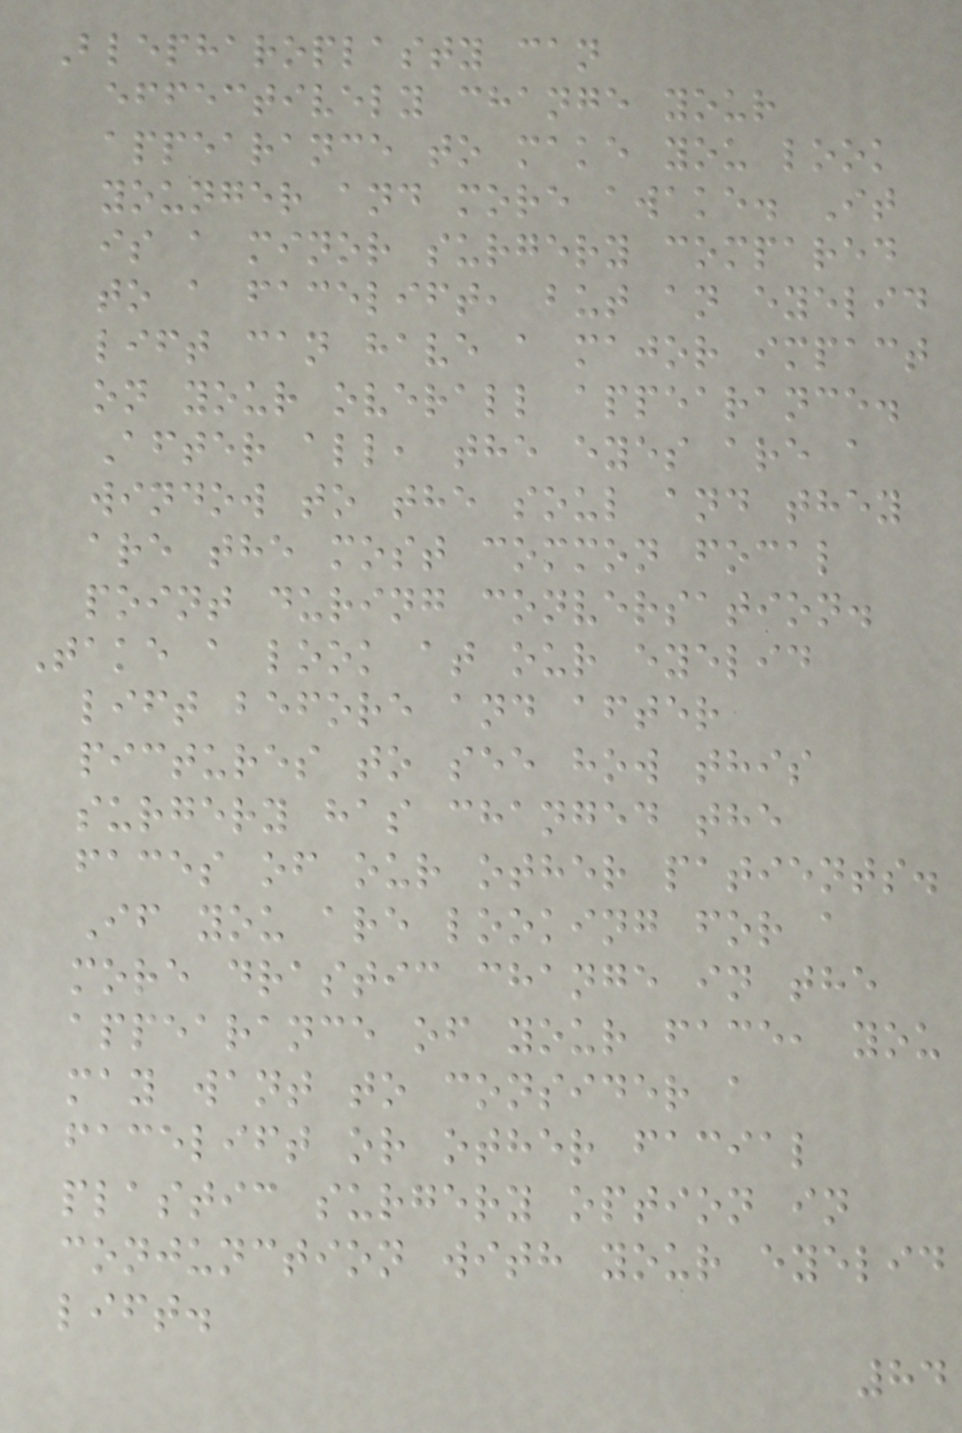Blepharoplasty can
effectively change your
appearance to make you look
younger and more awake. It
is a minor surgery compared
to a facelift, but an eyelid
lift can have a major impact
on your overall appearance.
After all, the eyes are a
window to the soul and they
are the most common focal
point during conversation.
Take a look at our eyelid
lift before and after
pictures to see how this
surgery has changed the
faces of our other patients.
If you are looking for a
more drastic change in the
appearance of your face, you
may want to consider a
facelift or other facial
plastic surgery option in
conjunction with your eyelid
lift.
84
